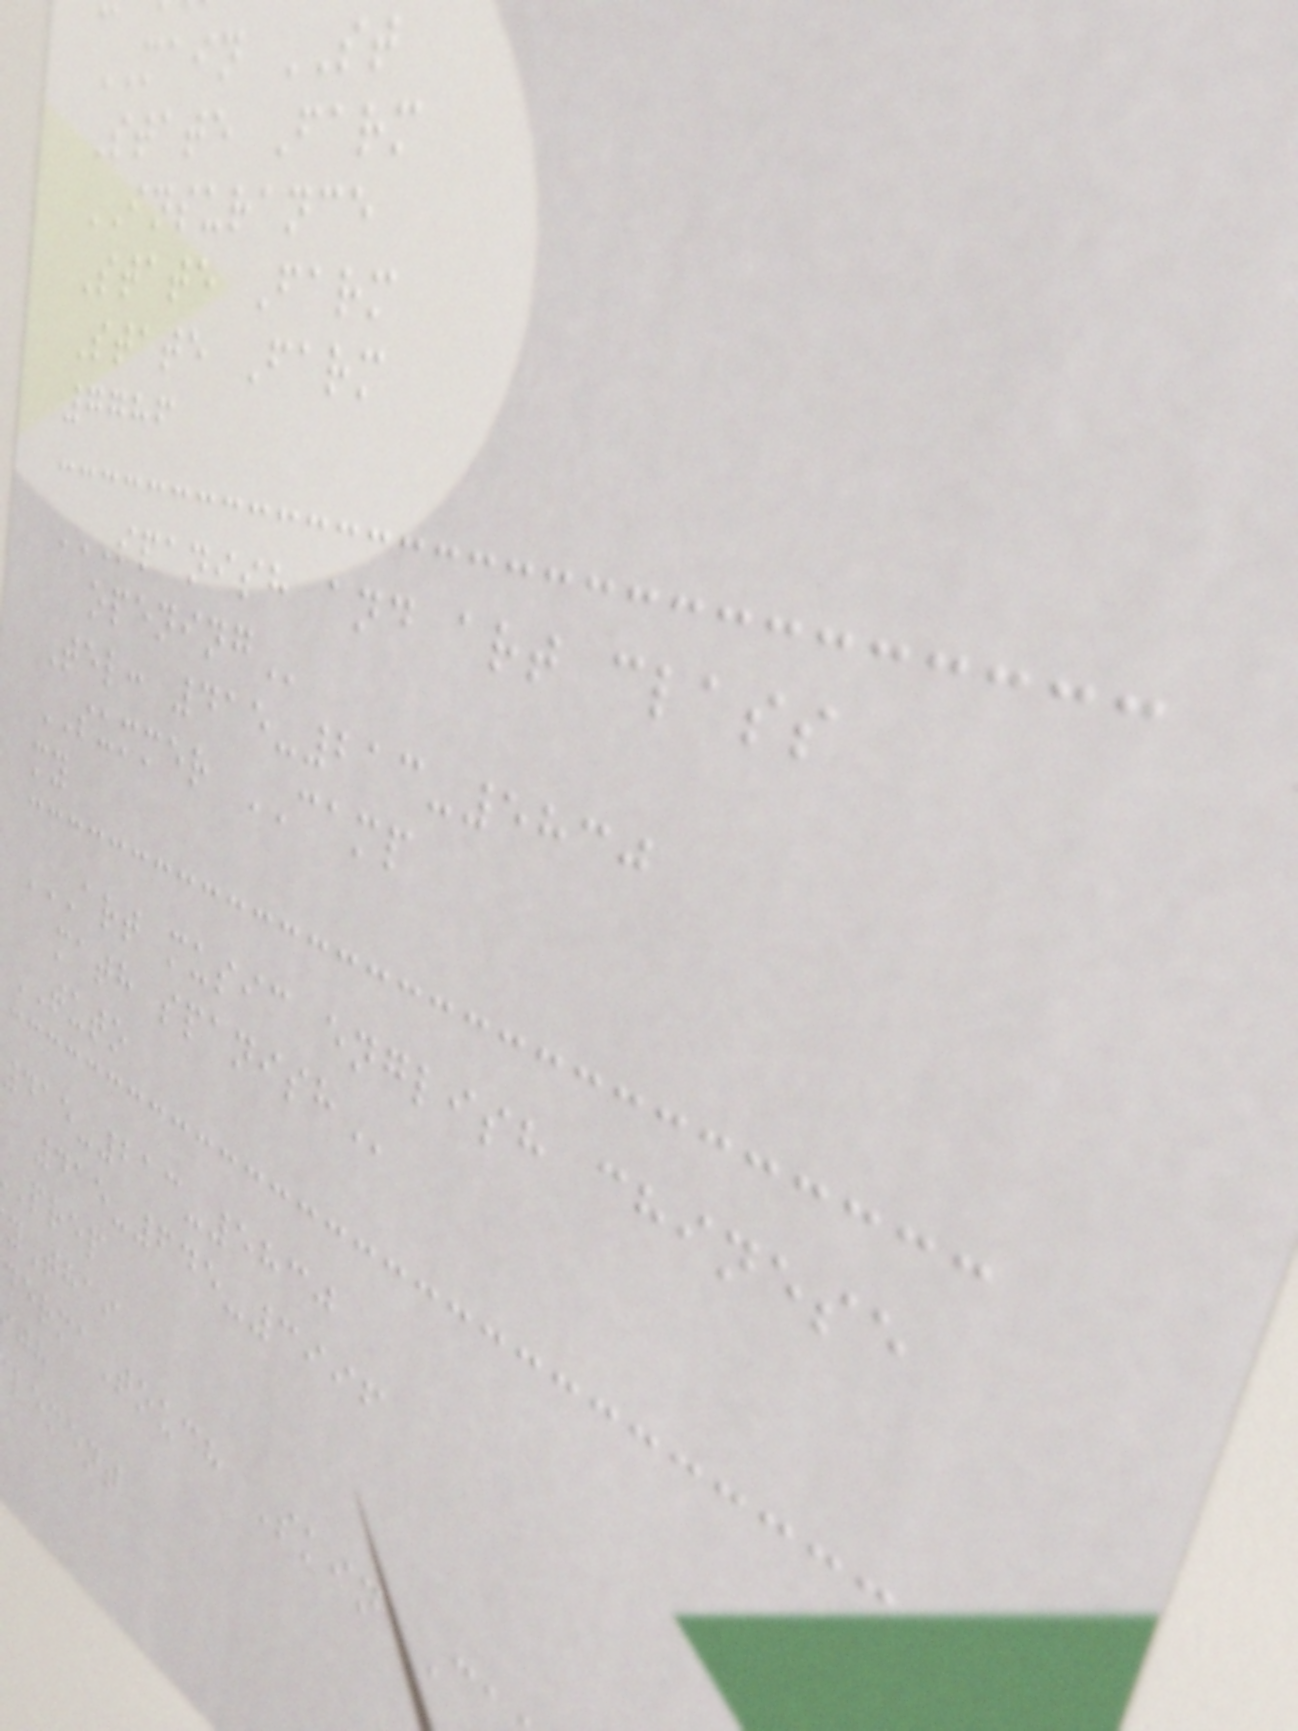MAIN ST
State Farm
INSURANCE
State Farm
State Farm
7786
SPANISH AND ART CLASS
Tel: 415-213-5830
SUMMER CAMP
my
ART MUSIC ENGLISH CHINESE
math
TUTO
415-213-5830
415-645-3996
prep
yThai
ermaTouch Skin C
lement
